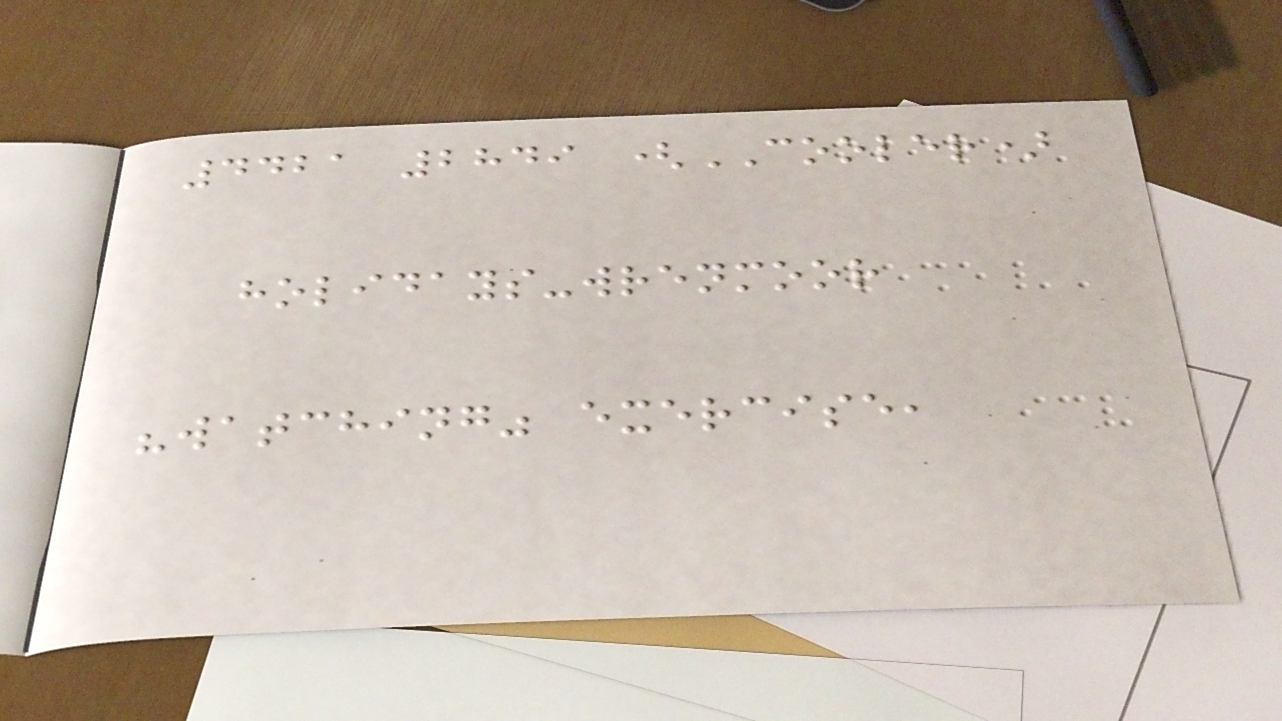4421 2849 (COOLER)
holidays-wrenmoor
"watching" exercise,
